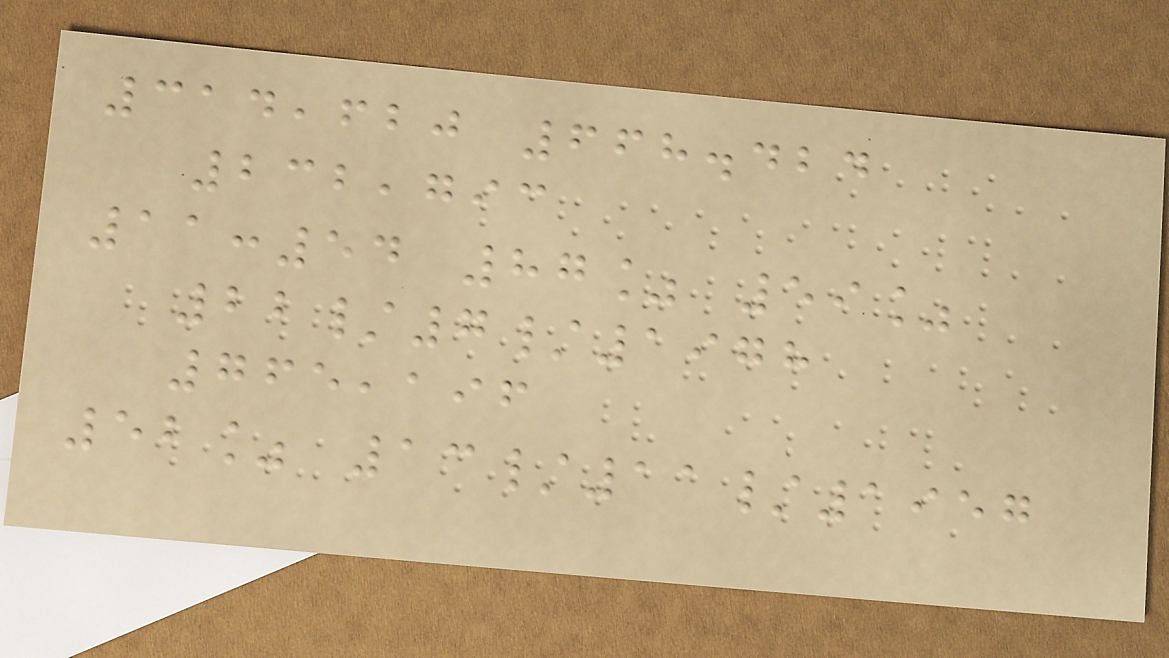314,620 668.424
232,793
11:54 87% 59%
22/7/1978
765,196
52% 13/11/1957
